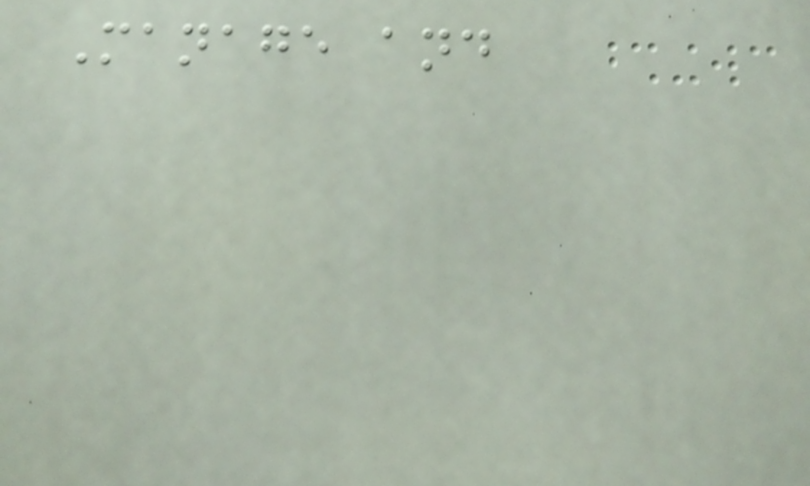Manage and
